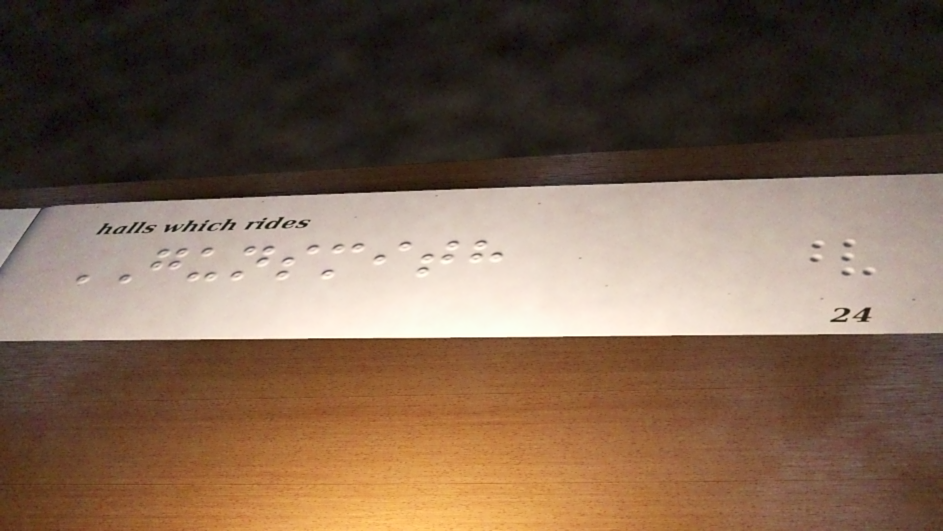GUNSMITH
